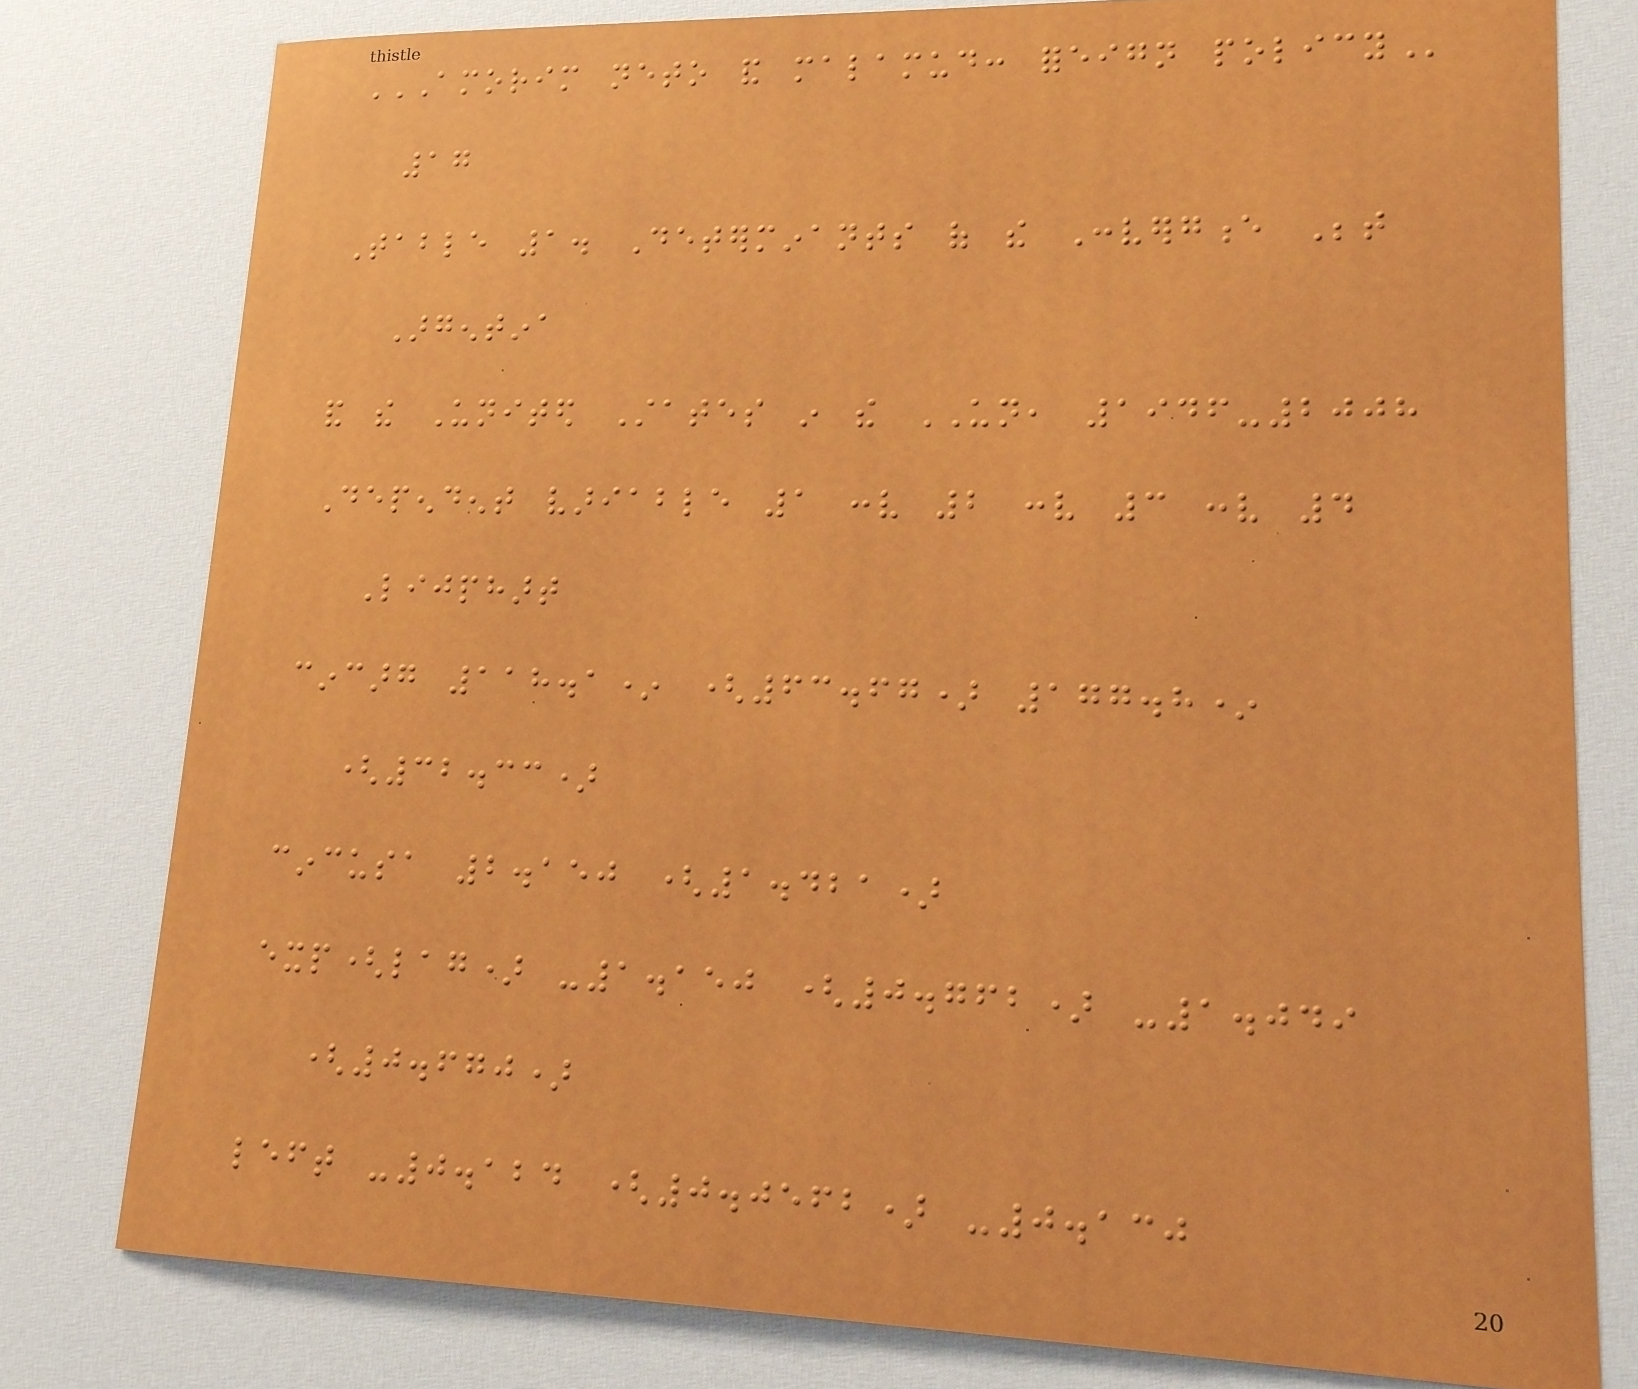AMORIM NETO AND MALAMUD: FOREIGN POLICY
17
Table 1. Determinants of the Convergence Between
Argentina
and the United States in the UN, 1946-2008
Dependent variable 1 conv 2 conv 3 conv 4
Lijphart
cincarg 118.1* (63.67) 177.8*
(32.33)
cincusa 2.150 (1.421)
exp(lag) -1.150 (0.762) -1.049
(0.670)
left -0.124 (0.0562) -0.130
